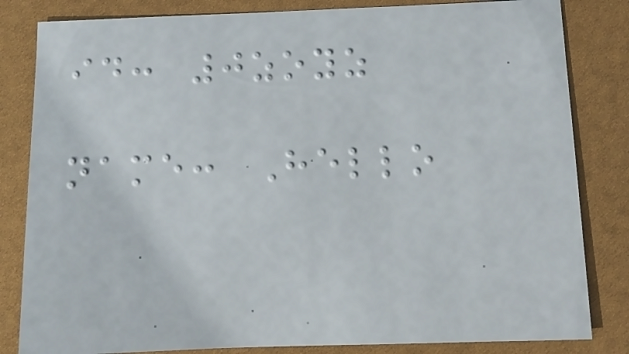id: 0zoyz
name: Hello
